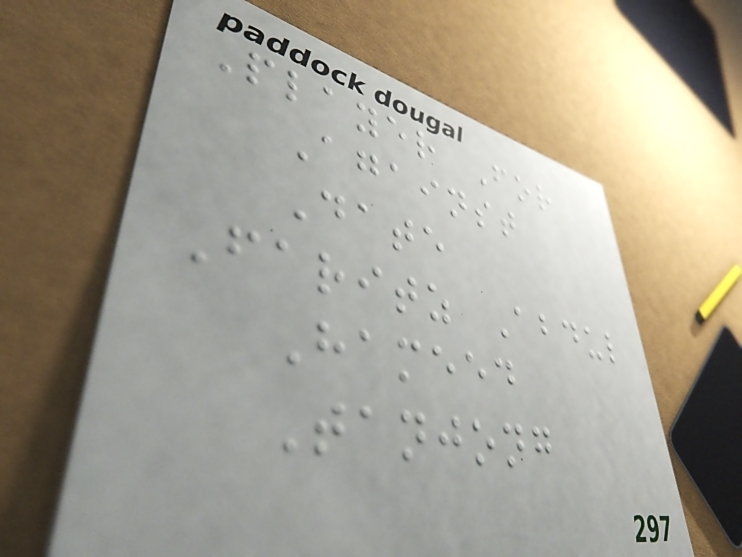Player For
Against
Date
Faritz Abdul
Hameed
Tanjong
